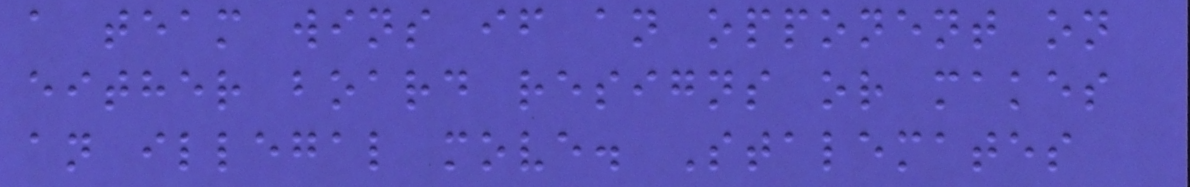a team wins if an opponent on
either board resigns or makes
an illegal move. Stalemates
